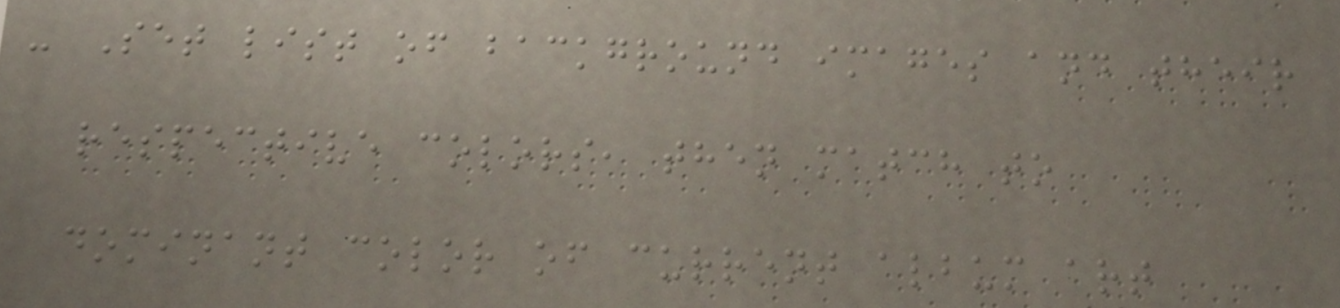- Set list of background images and their
respective colors, then match to
dominant color of current album art
